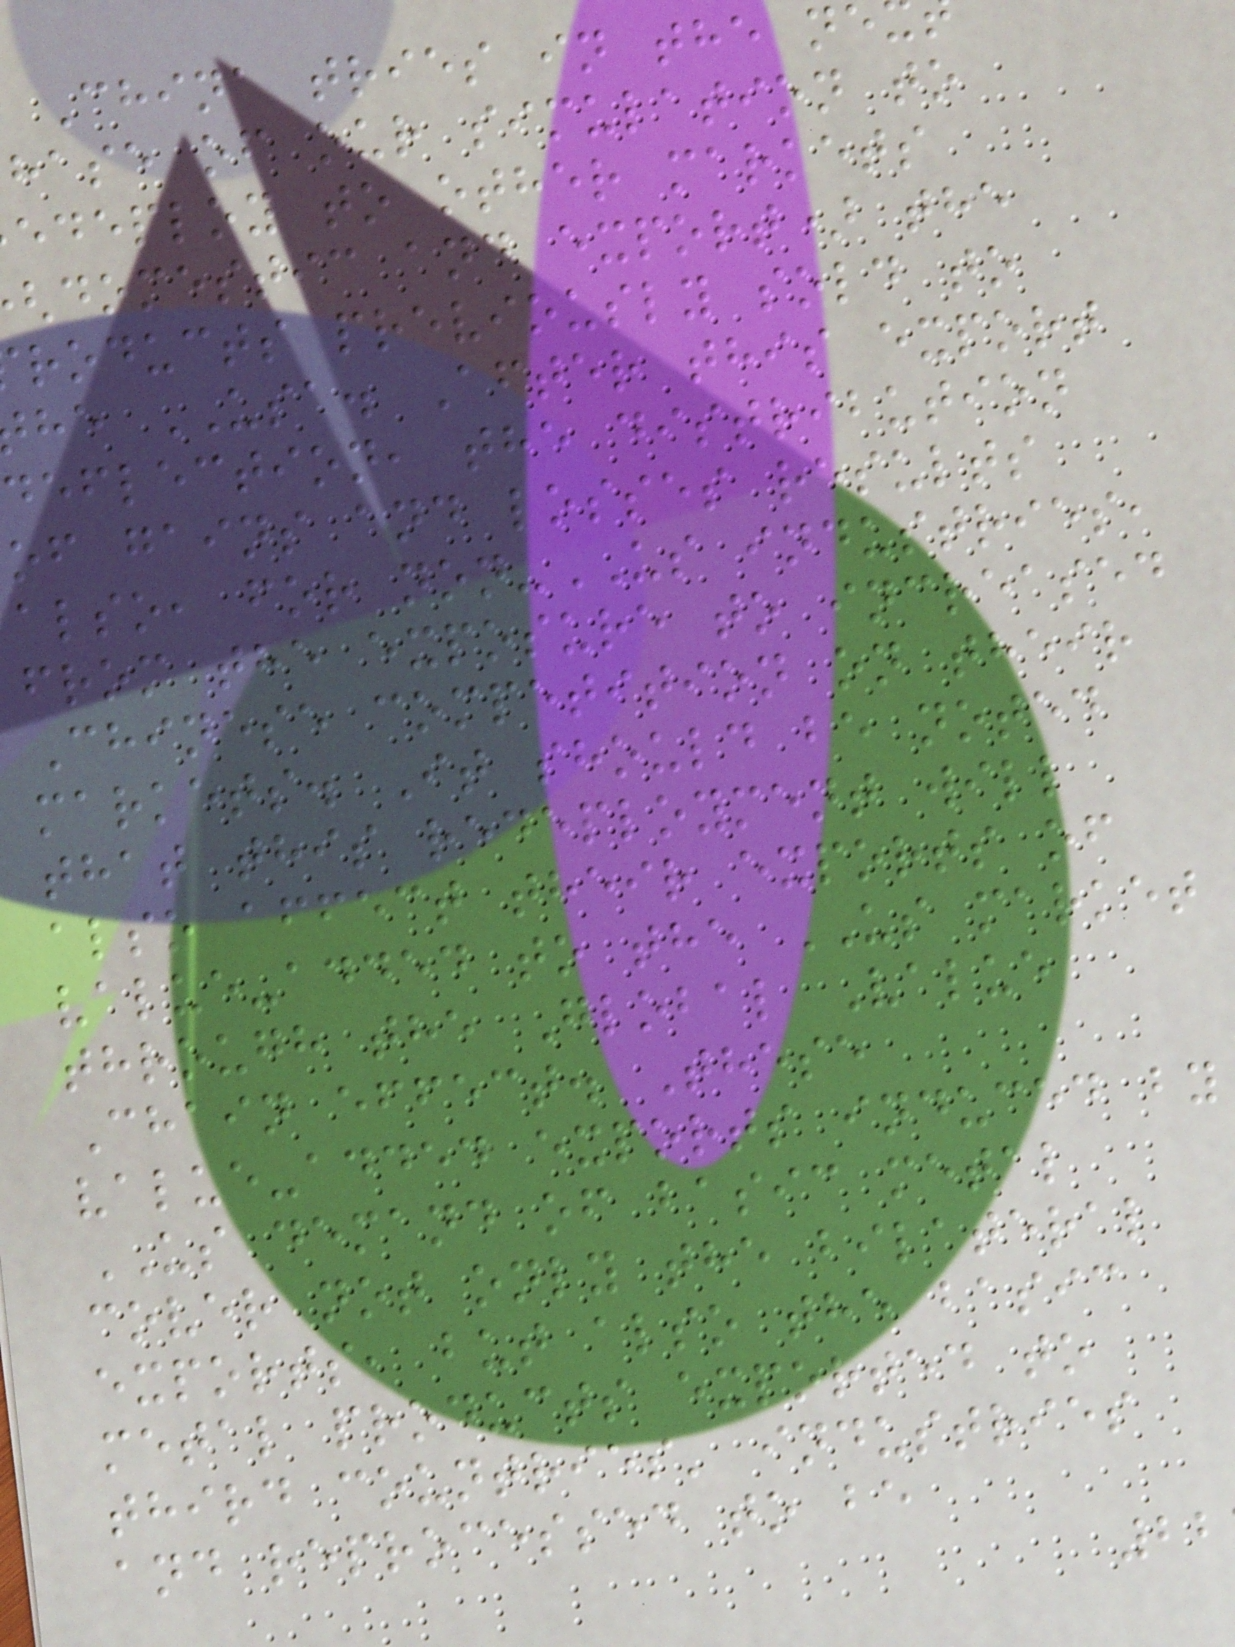China tries in the ne
hase of our simulation to
edeploy to other markets
domestic and export) the
roducts previously sold to
he USA. After this export
deflection, the distribution
of gains and losses results
also, for non-US industries,
from the exposure to increased
Chinese competition on their
markets. It should be noted
that this redeployment will
also affect their exports of
value-added to the US market
through the Global Value
Chain effect. These
value-added exports induced by
US demand of basic metal
cover not only the bilateral
exports, but also the basic
metal products exported to
third countries' industries
and reprocessed to be
